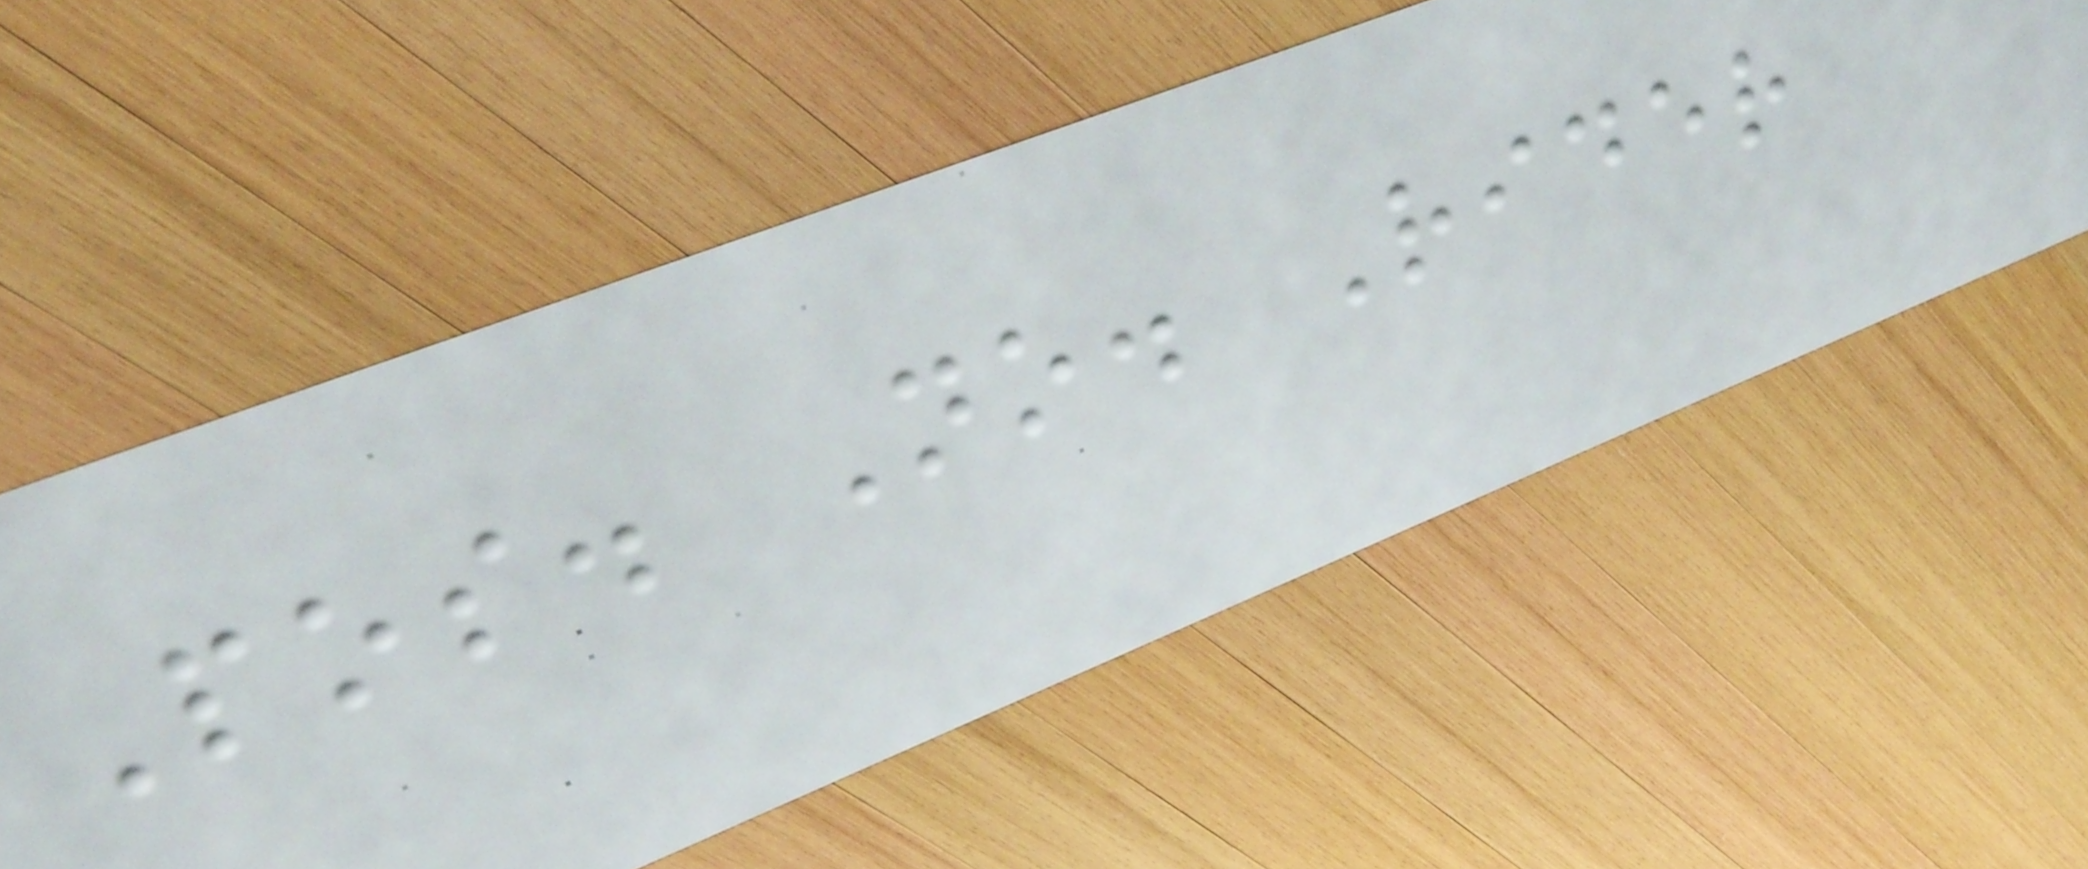Pos. No. Rider
